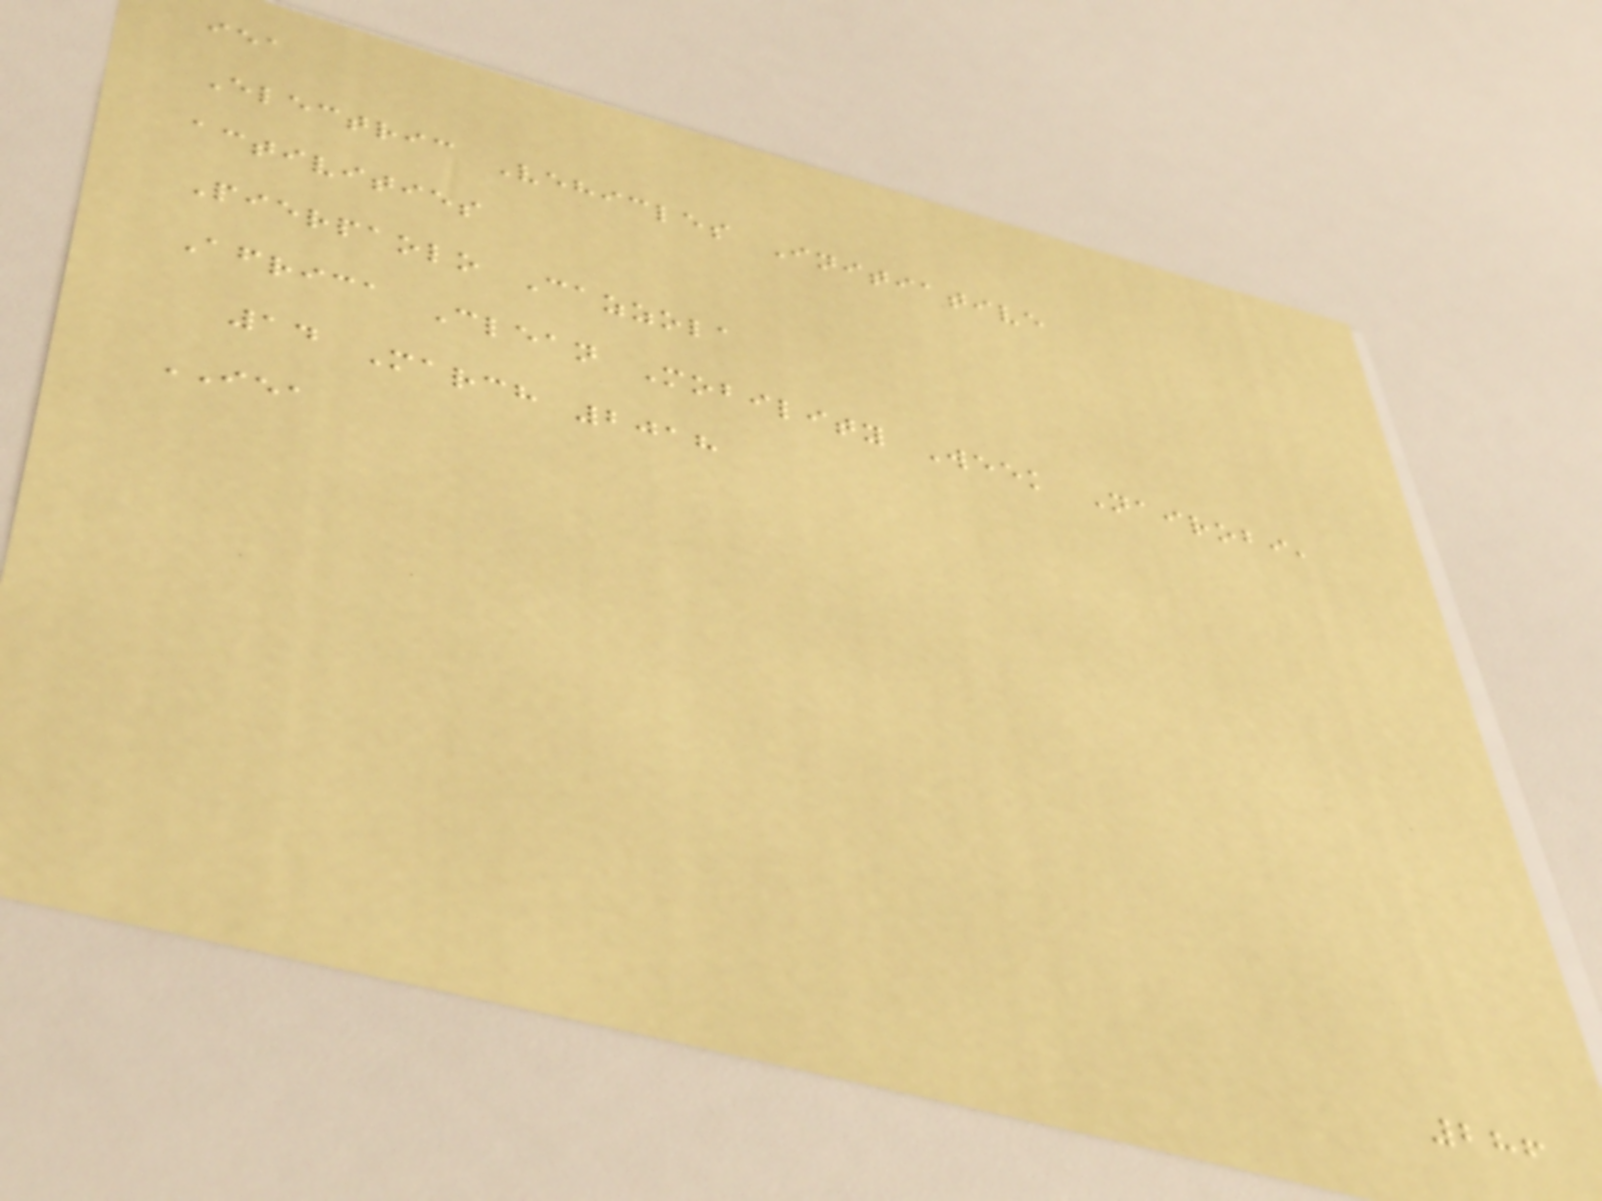iea
Electric Vehicles Initiative
activities
Pierpaolo Cazzola
Africa Clean Mobility Week Nairobi,
14 March 2018
IEA
286
